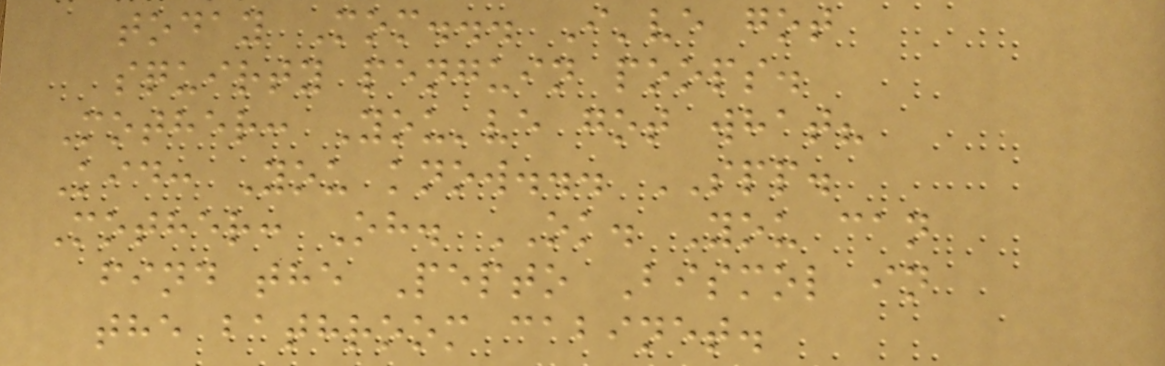today Mom... I've got
squirty penguin poops.
Mother: You've got what?
Kid: You know... SPP.
Mother: Oh. OK. You can
find the Pepto Bismol in
the bathroom cabinet.
